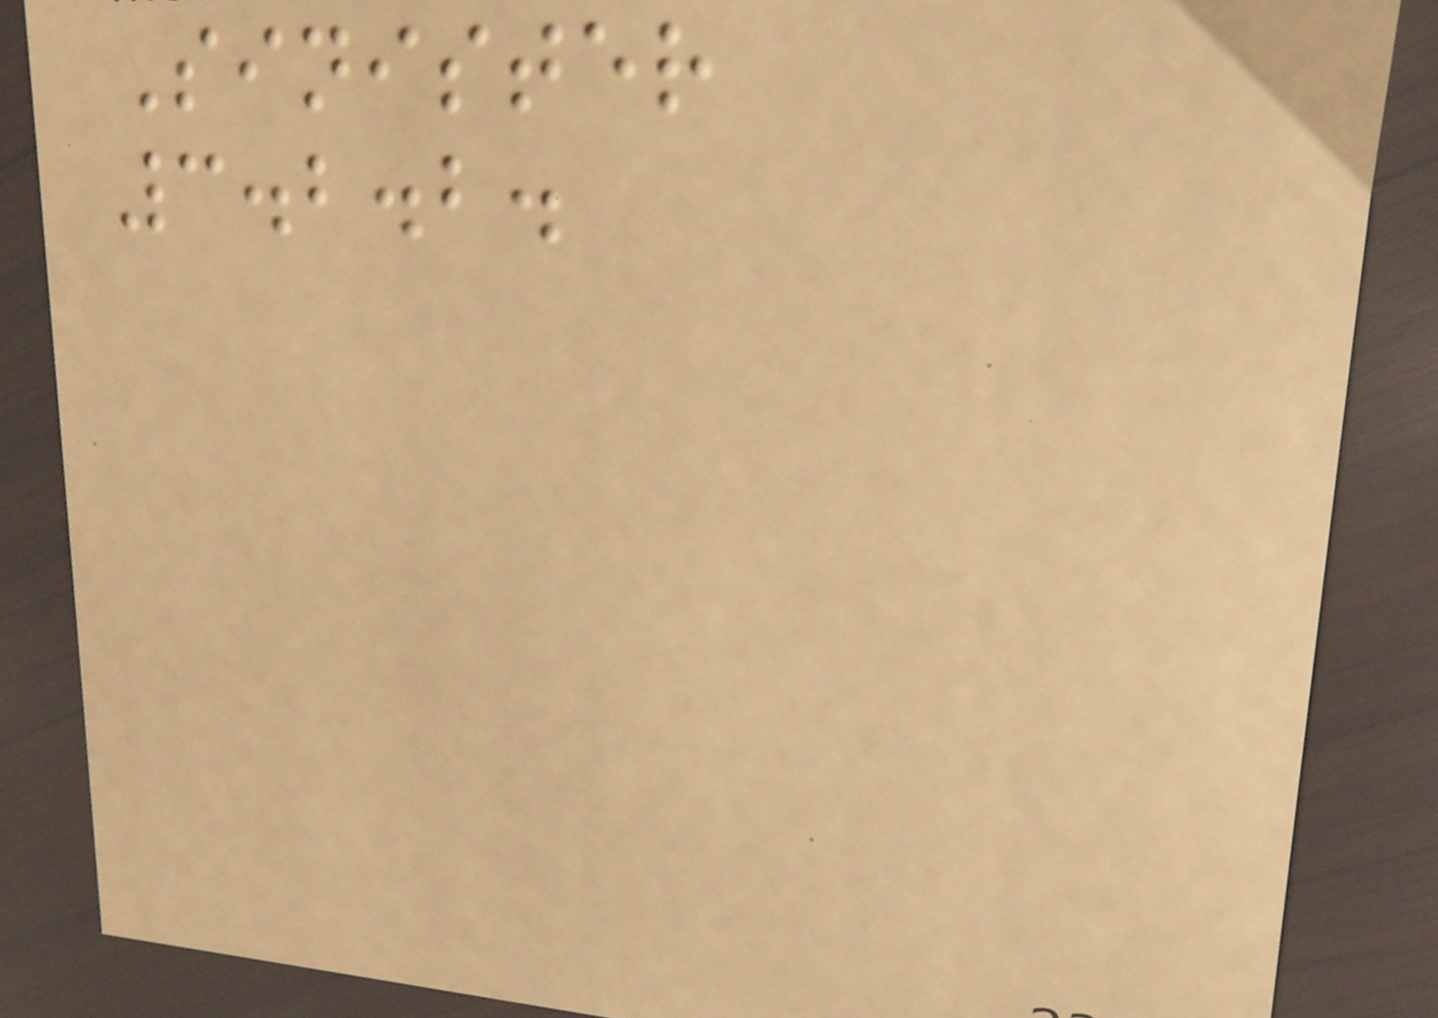Sinister
3.2.2.
